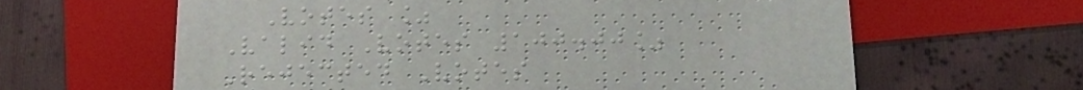Votes %
Valid Votes 100.00%
Rejected Votes
